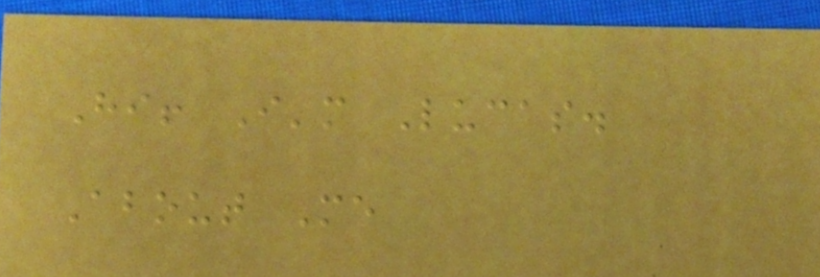Hi! I'm Lucas.
About Me
